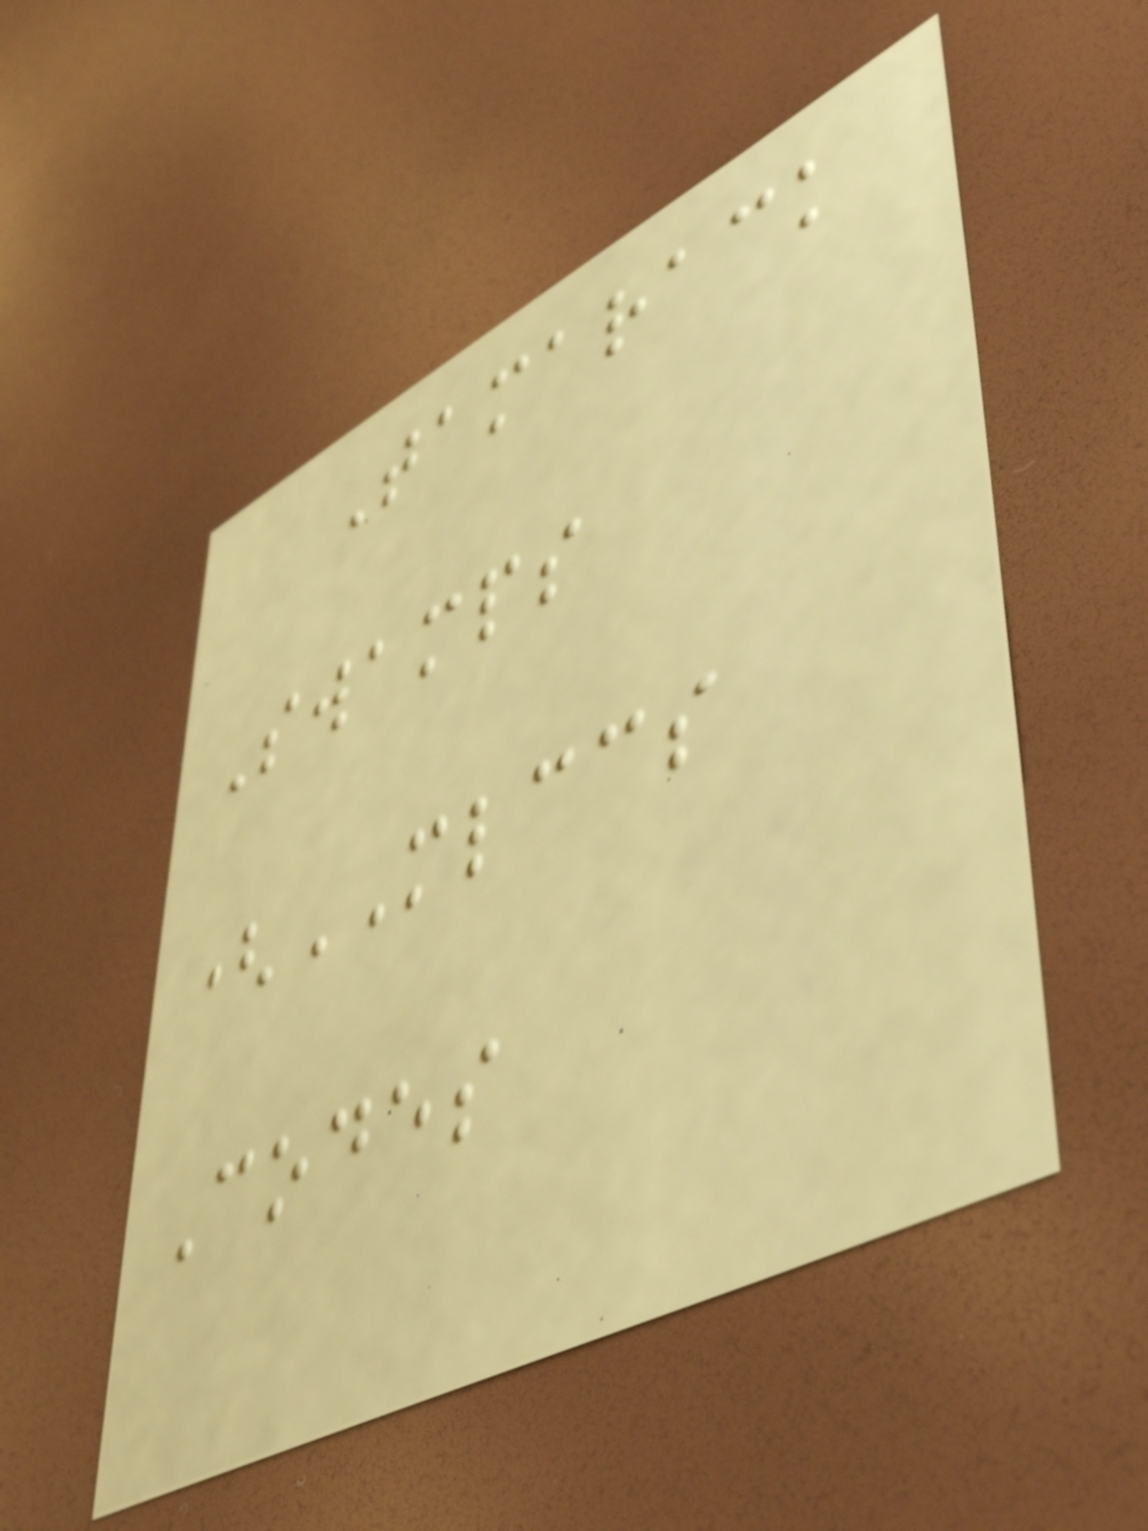Tamarack
Swamps
(MLCCS
Codes
